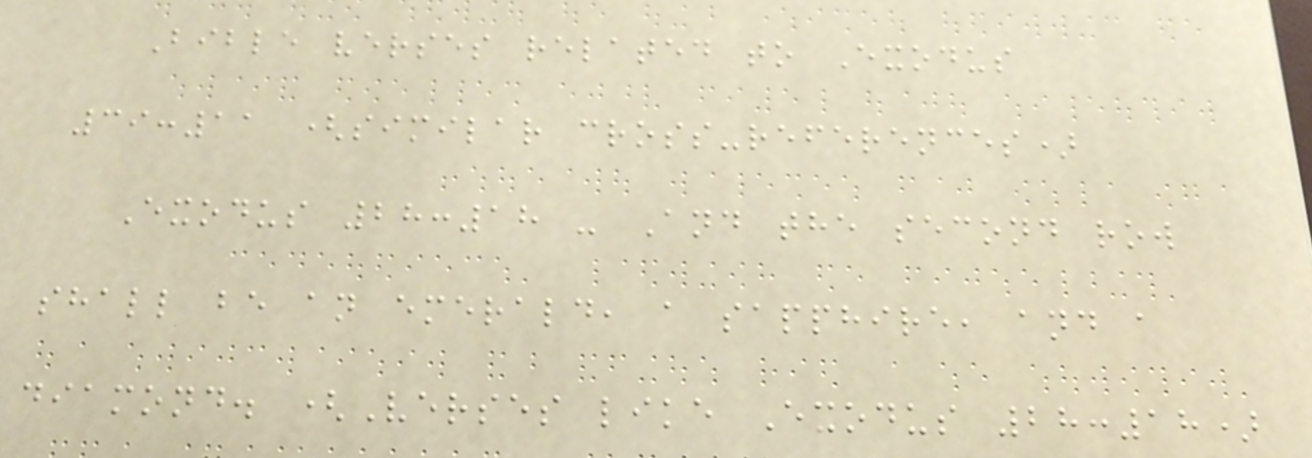Bible verses related to Exodus
39:11 (similar cross-references)
Exodus 28:18 - And the second row
shall be an emerald, a sapphire, and a
diamond. (Verses like Exodus 28:18)
